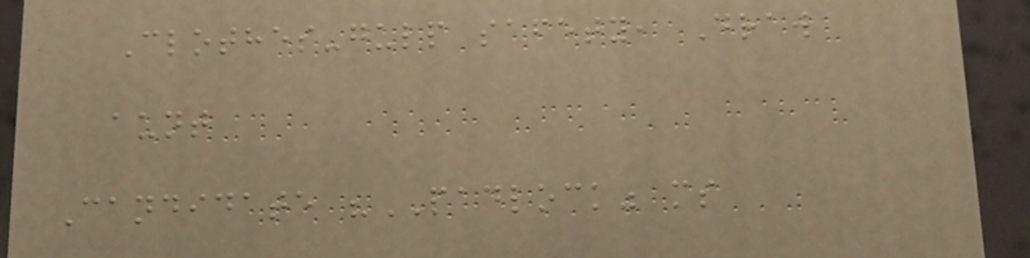Clothes-gulp safety, Draw
aunt
Candidate "PADLOCK" ms
